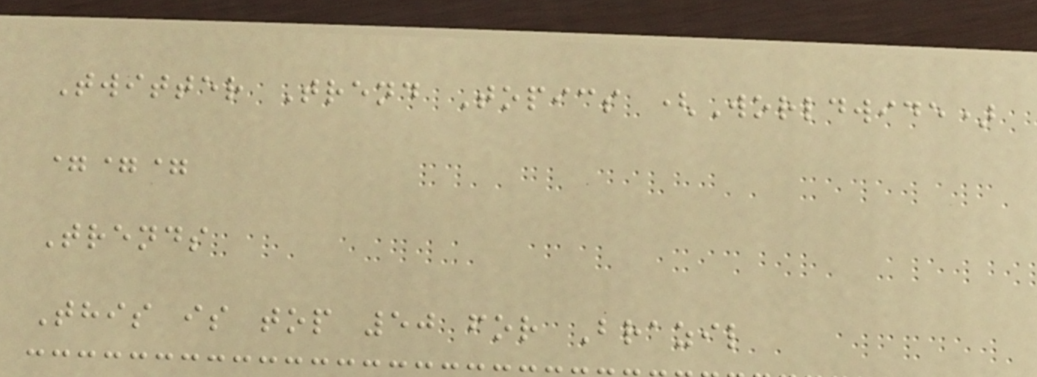Twitter Trend Topics (Worldwide)
===
Trends
This is top 50 for Brazil
